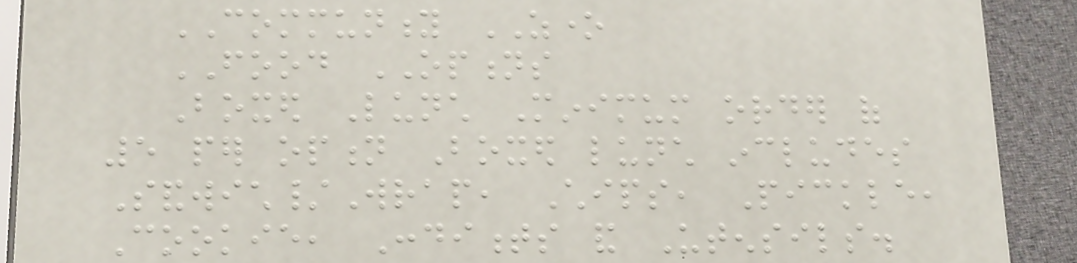COMMUNITY ZONE
FOOD OPTIONS
Boxed Lunch Minimum order of
5 per option Boxed lunch includes
Sandwich/Wrap, Chips, Pickle,
Cookie, Condiments and Utensils.
